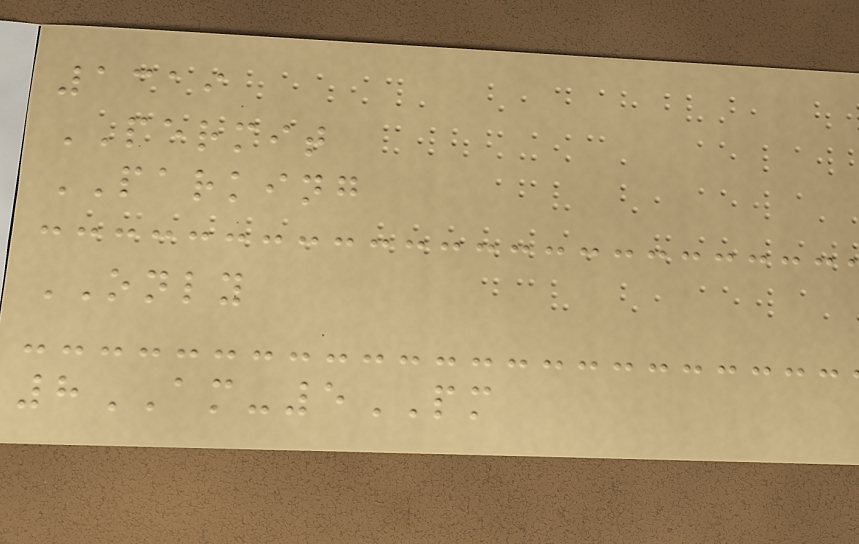1319
PERMIT
PARKING
ONLY
8AM-5PM
